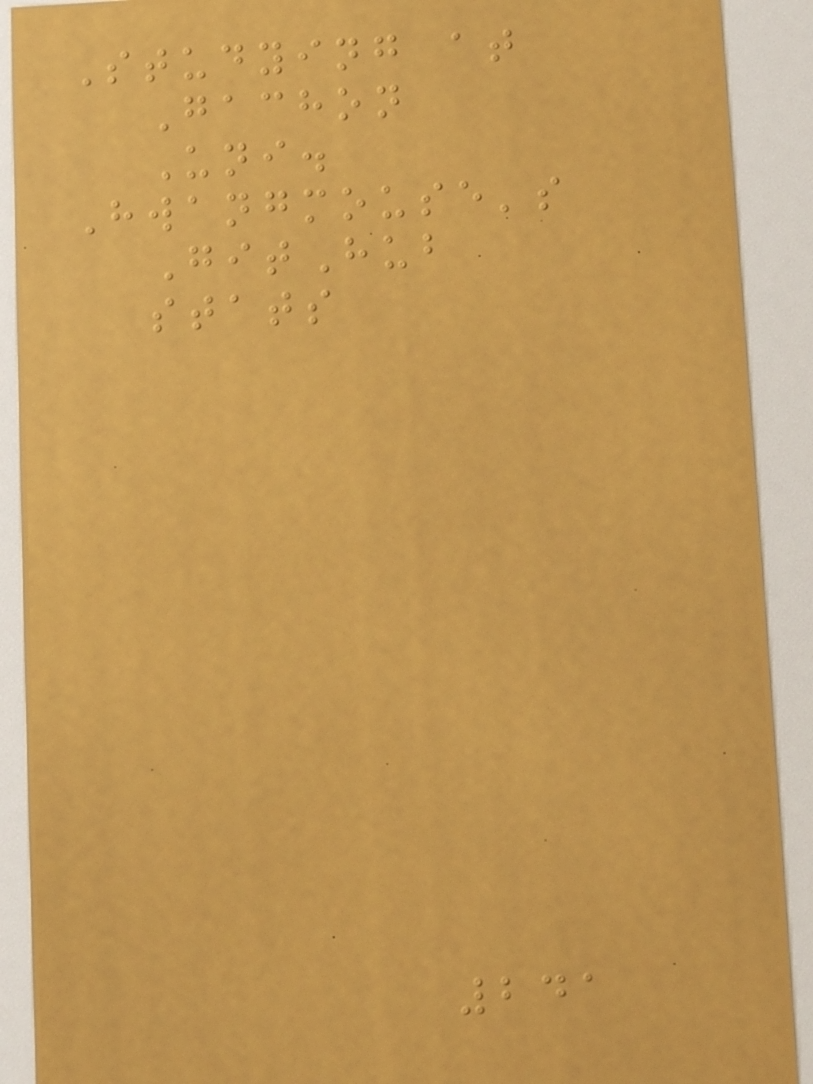Studying at
Gachon
Uni.
Hwangmouse's
GitHub
stats
241
